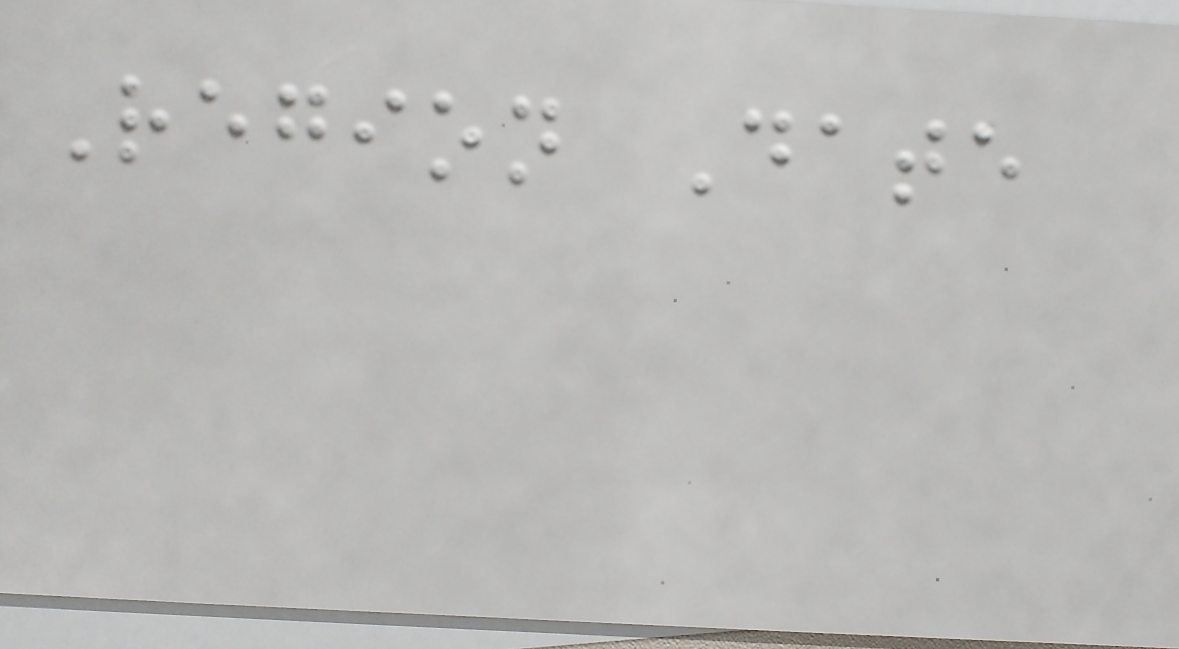Region Date
